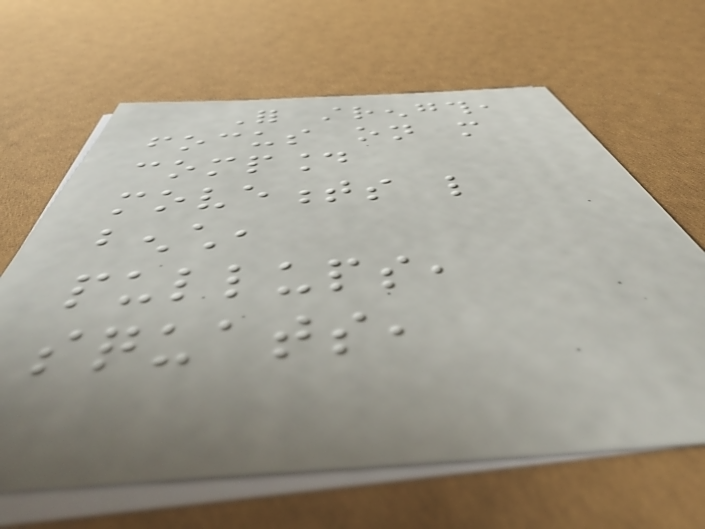For strength,
focus on more
compound
movements like
bench,
pullups,
squats,
